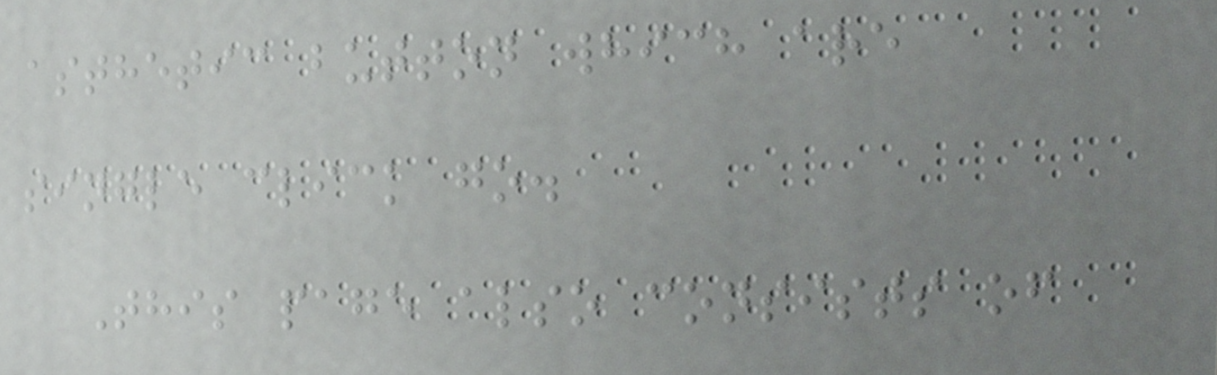asthetic button which are
single click go.
This page also consists of
